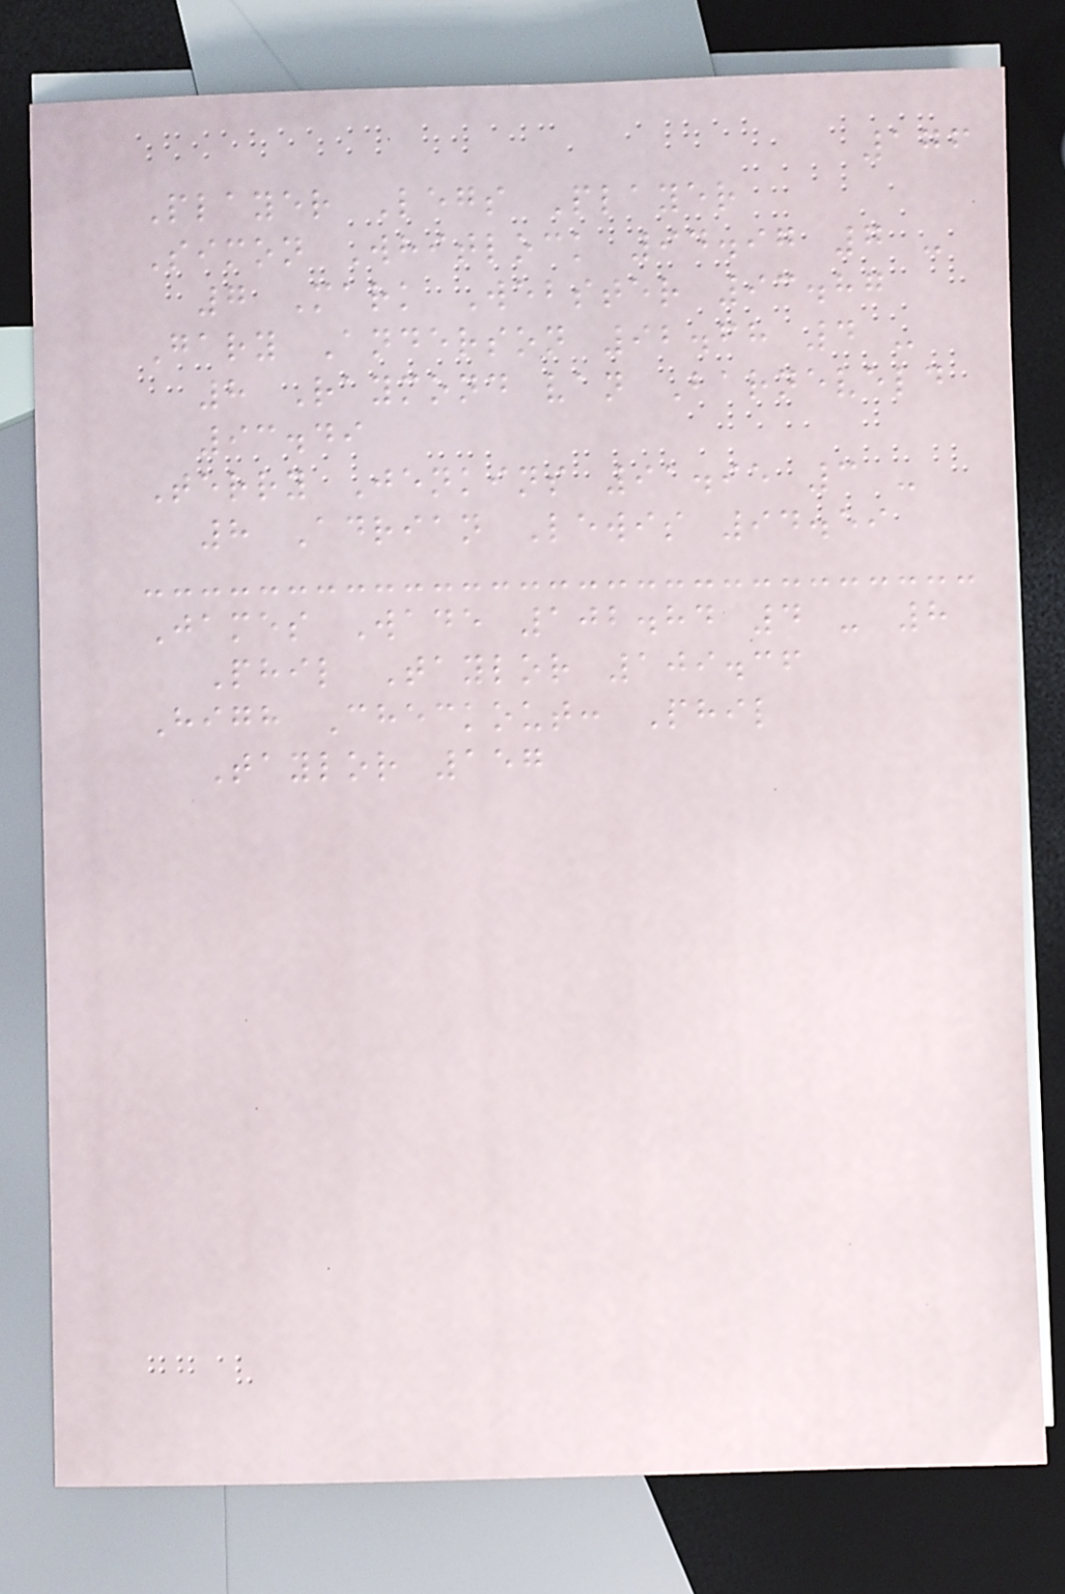176
Player Legs Player
Simon Whitlock 94.97 7 -
7 Mark Webster 93.87
Gary Anderson 92.68 4 -
8 Raymond van Barneveld
93.49
Terry Jenkins 91.95 3 -
8 Adrian Lewis 94.59
James Wade 102.84 4 - 8
Phil Taylor 109.36
High Checkout: Phil
Taylor 157
